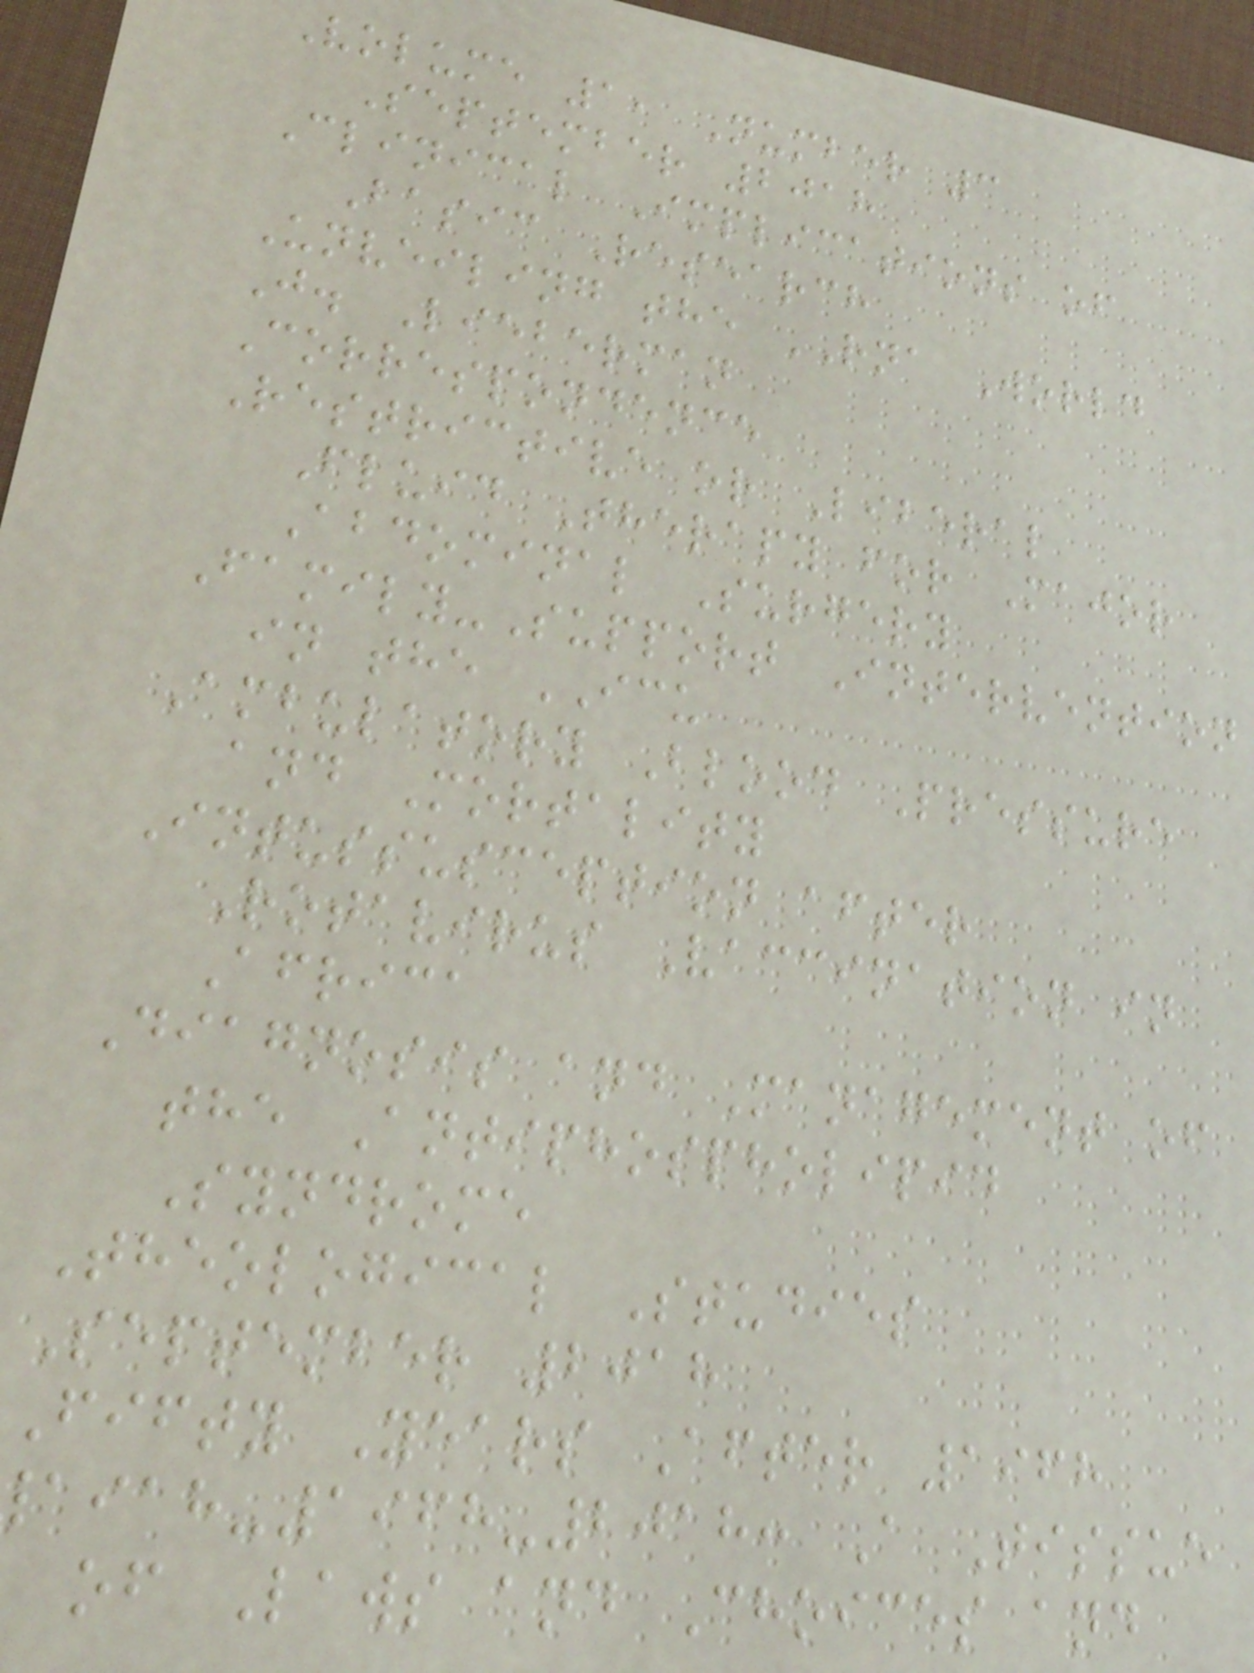Volume 1, Number 3
September 2018
Clinical Implications of
Basic Research
Unveiling the RNA World
J. Lieberman
Correspondence
Restrictive or Liberal
Fluid Therapy for Major
Abdominal Surgery
Family-Support Intervention
in the ICU
Ambulatory Blood Pressure
and Mortality
Intussusception after
Rotavirus Vaccination in
Africa
Diagnosis and Management of
the Antiphospholipid
Syndrome
Theological Studies
September 2018
Fifty Years After 1968
-1968-2018: A Tissue
of Laws and Choices and
